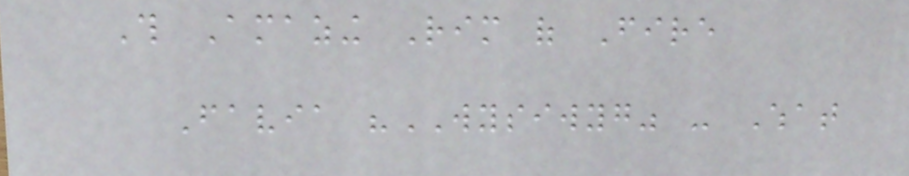This Amazing Rim of Fire
Favia "WYSIWYG" - What
